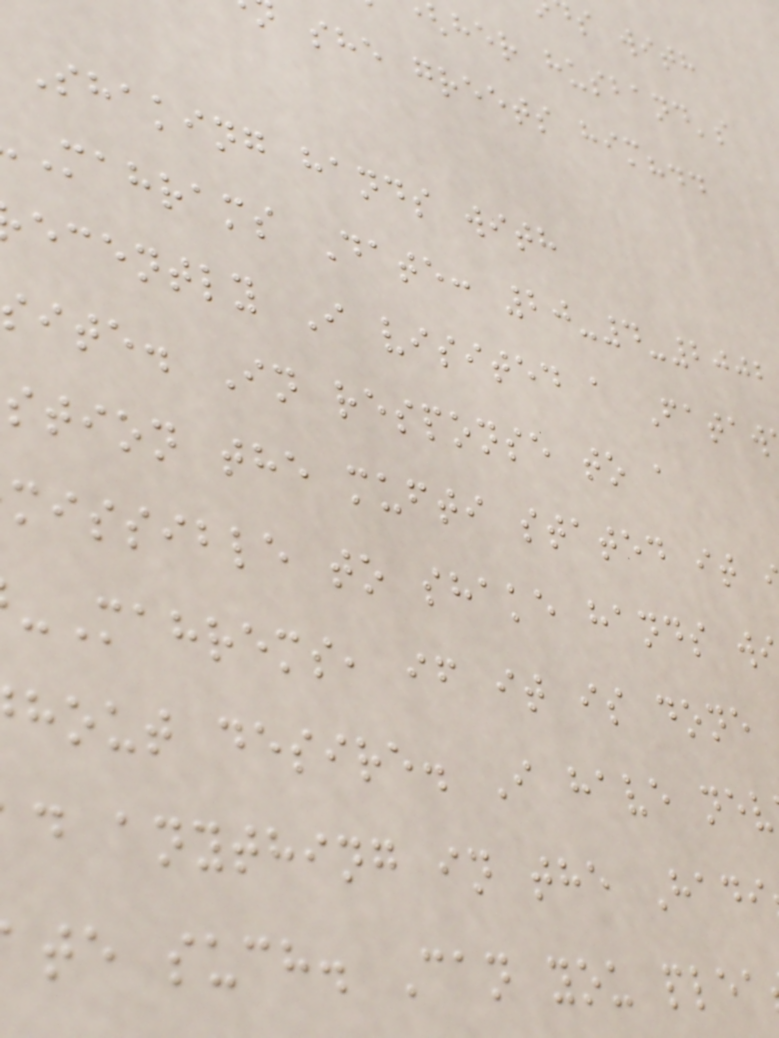her husband's
she greets him?..
Shaking hands with
Mahrams Date: 20-4-2002
ecently I visited a Fataw
ite. In response to a
stion the mufti stated it
missible to shake hands w
-Mahrems, if it is done
hout desire. I have nev
d anything in the Hadi
te such. Can you plea
